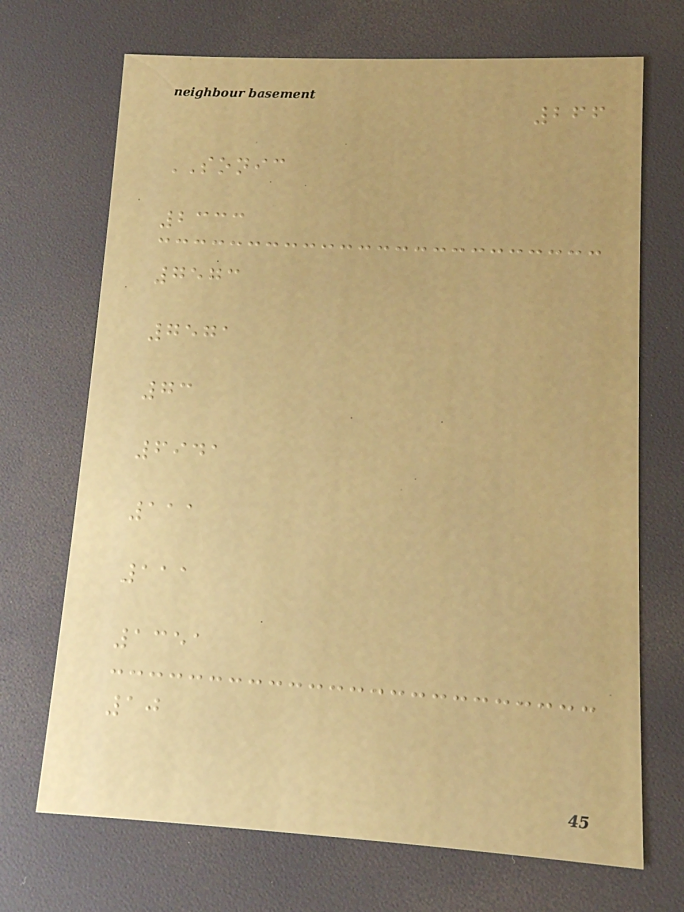266
SONIC
2333
7573
7571
73
6941
111
111
1351
10
